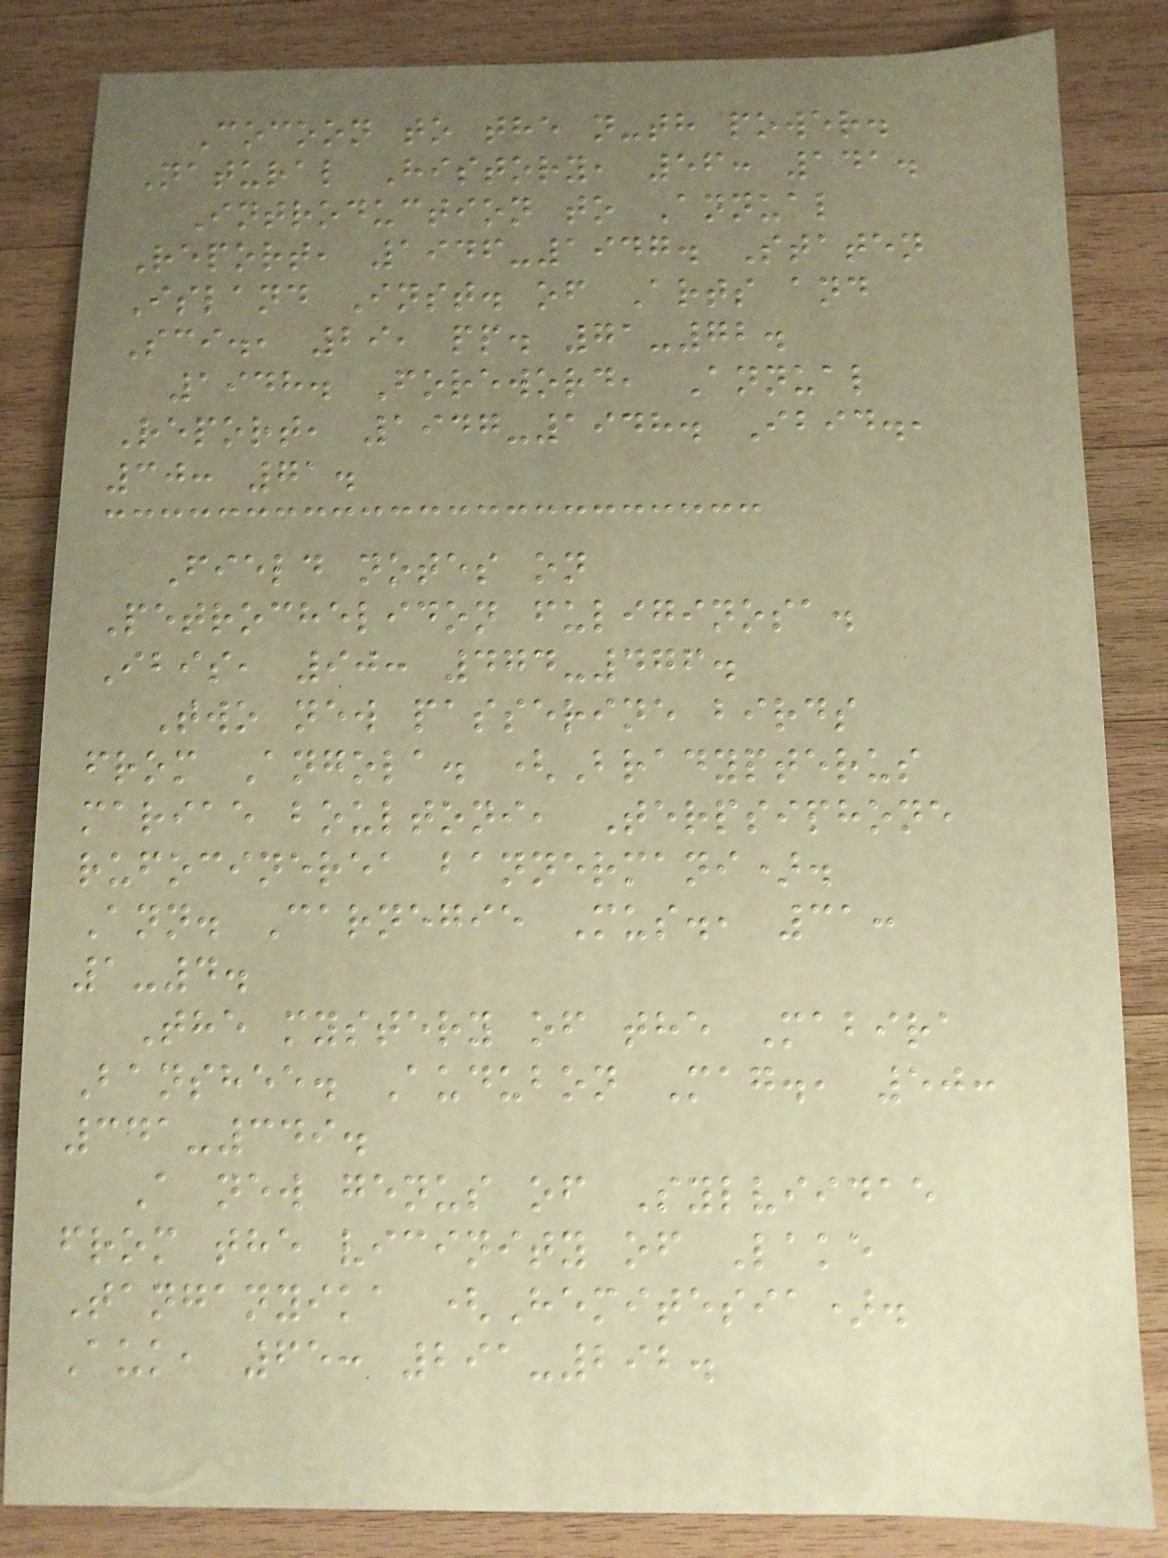Cocoon to the n-th power.
Natural History, 56: 141.
Introduction to Annual
Report, 1946-1947. Staten
Island Inst. of Arts and
Sci., 29, pp. 71-72.
1948. Foreword, Annual
Report, 1947-1948. Ibid.,
30: 71.
Field notes on
Petrochelidon fuliginosa.
Ibis, 90: 474-476.
Two new passerine birds
from Angola. (Bradypterus
mariae boultoni, Terpsiphone
rufocinerea bannermani).
Ann. Carnegie Mus., 31:
1-4.
The mystery of the Mabira
Banshee. Audubon Mag., 50:
341-349.
A new genus of Sylviidae
from the vicinity of Lake
Tanganyika (Hemitesia).
Auk, 65: 291-292.
